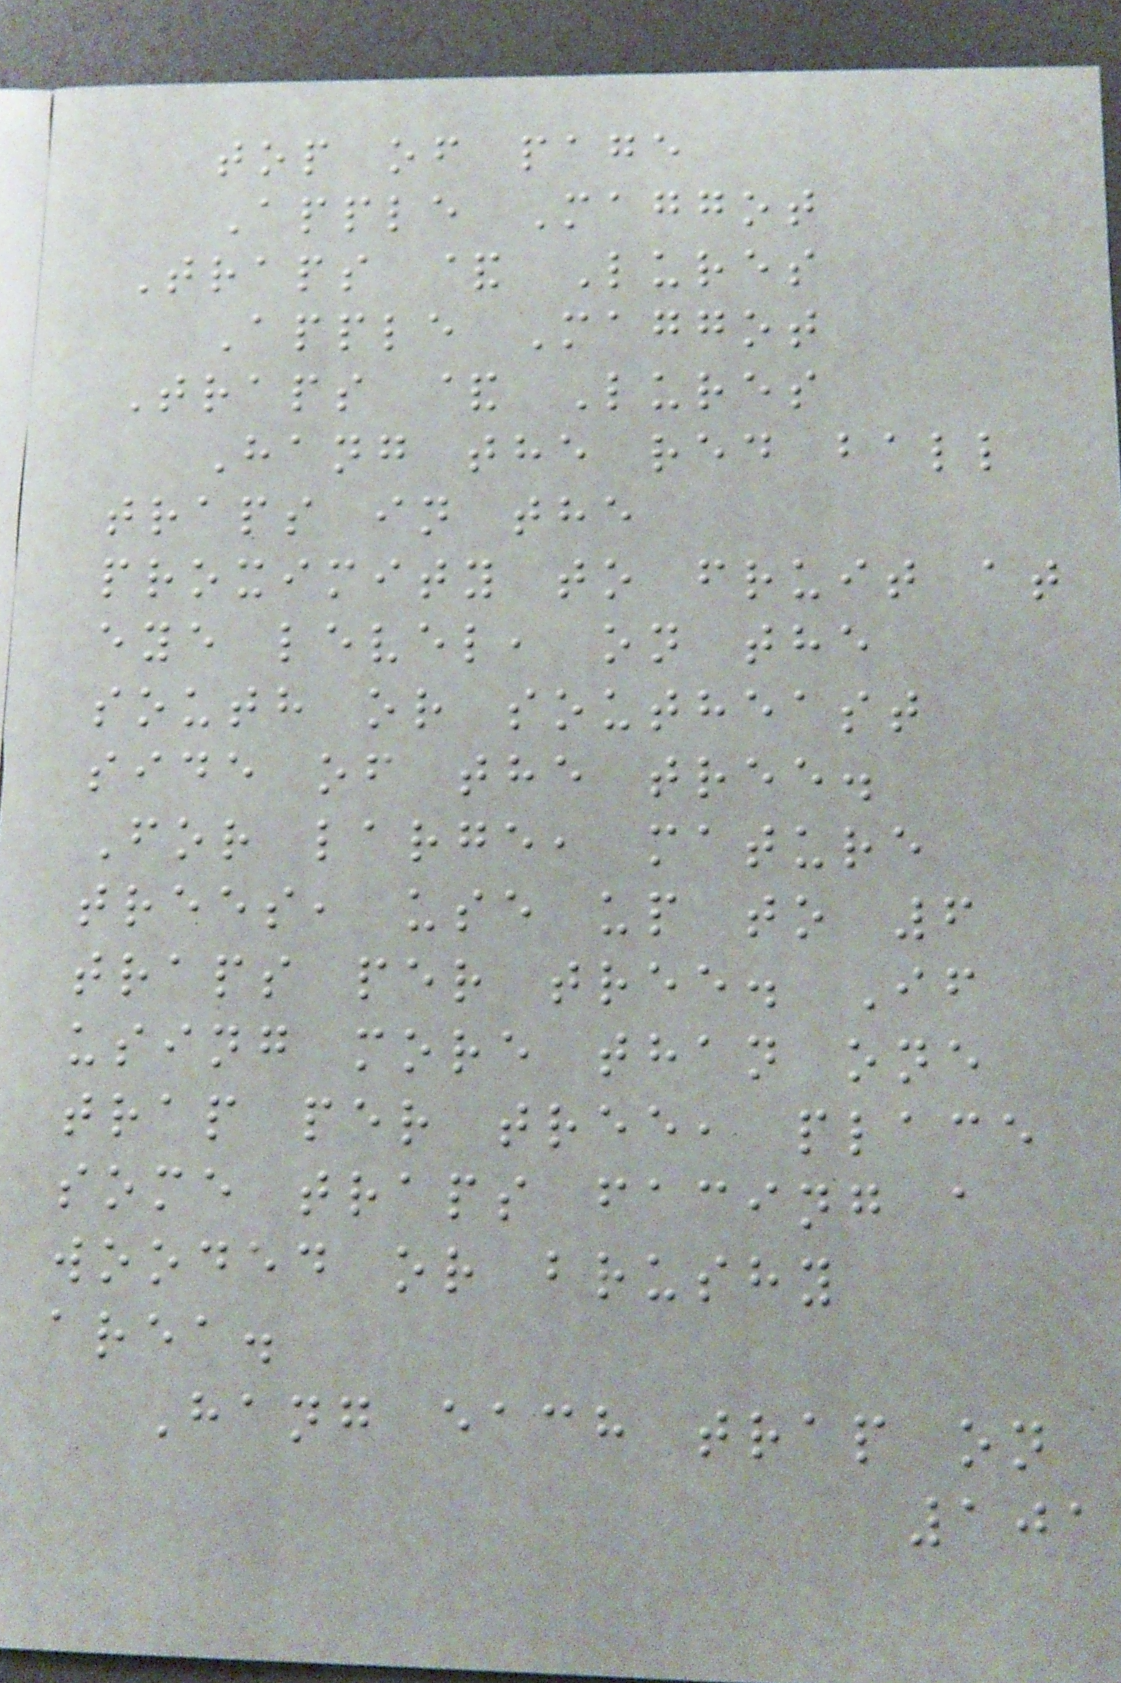top of page
Apple Maggot
Traps & Lures
Apple Maggot
Traps & Lures
Hang the red ball
traps in the
proximity to fruit at
eye level, on the
south or southeast
side of the tree.
For large, mature
trees, use up to 6
traps per tree. If
using more than one
trap per tree, place
some traps facing a
wooded or brushy
area.
Hang each trap on
101
